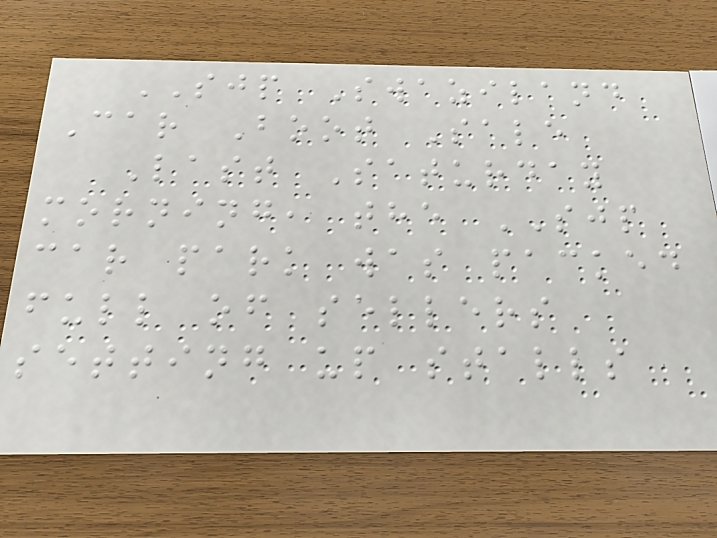SJP Swaziland
Car Boot Sale
Last Saturday
morning, the SJP
car park was packed
full of sellers
setting up stalls
